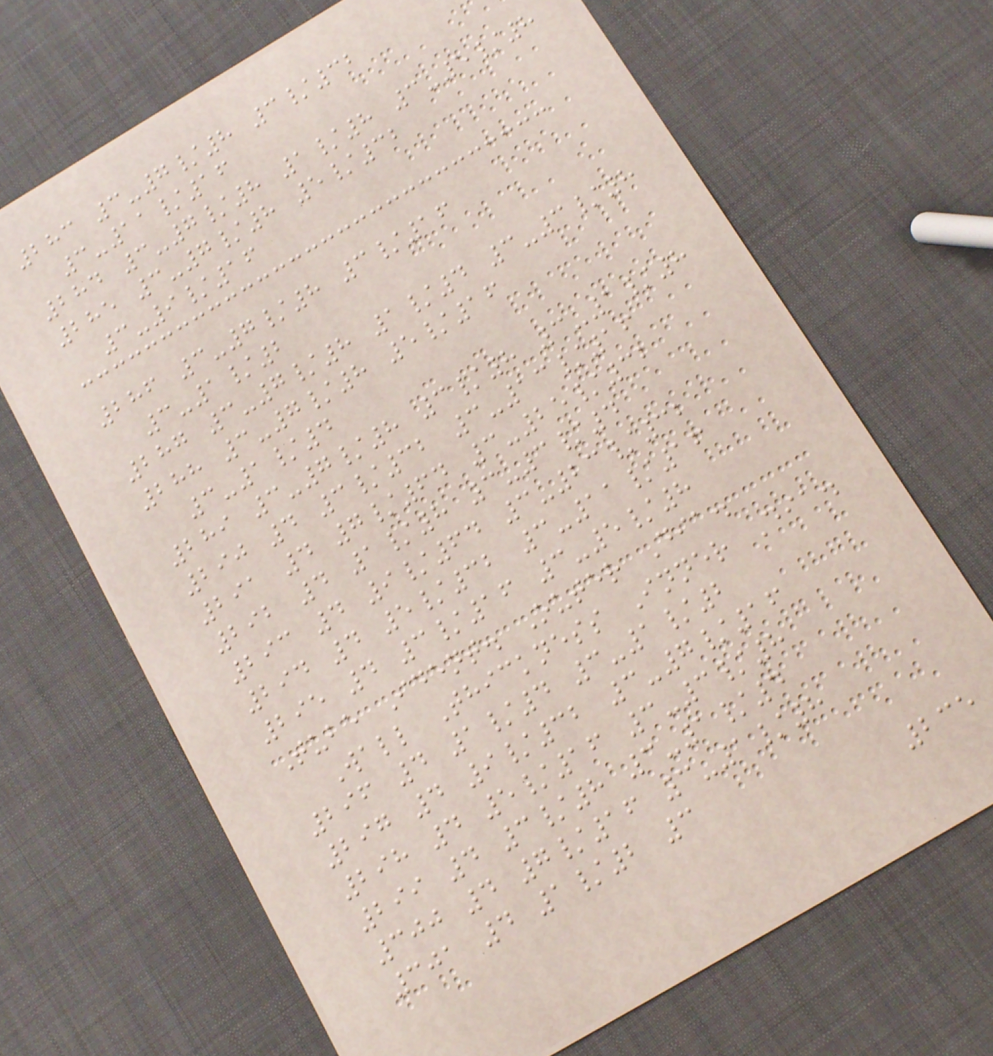283 3-7/8 3/32
3-11/16
284 3-7/8 1/8 3-5/8
285 3-7/8 5/32
3-9/16
286 3-7/8 3/16
3-1/2
287 3-7/8 1/4 3-3/8
288 3-7/8 5/16
3-1/4
289 3-7/8 3/8 3-1/8
290 4 3/32 3-13/16
291 4 7/64 3-25/32
292 4 1/8 3-3/4
293 4 9/64 3-23/32
294 4 5/32 3-11/16
295 4 3/16 3-5/8
Tube Ident. Outer Dia.
Wall Thickness Inner Dia.
296 4 1/4 3-1/2
297 4 9/32 3-7/16
298 4 5/16 3-3/8
299 4 3/8 3-1/4
300 4 7/16 3-1/8
301 4 1/2 3
235
